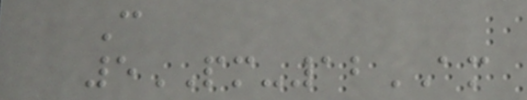C
5PM-12AM
